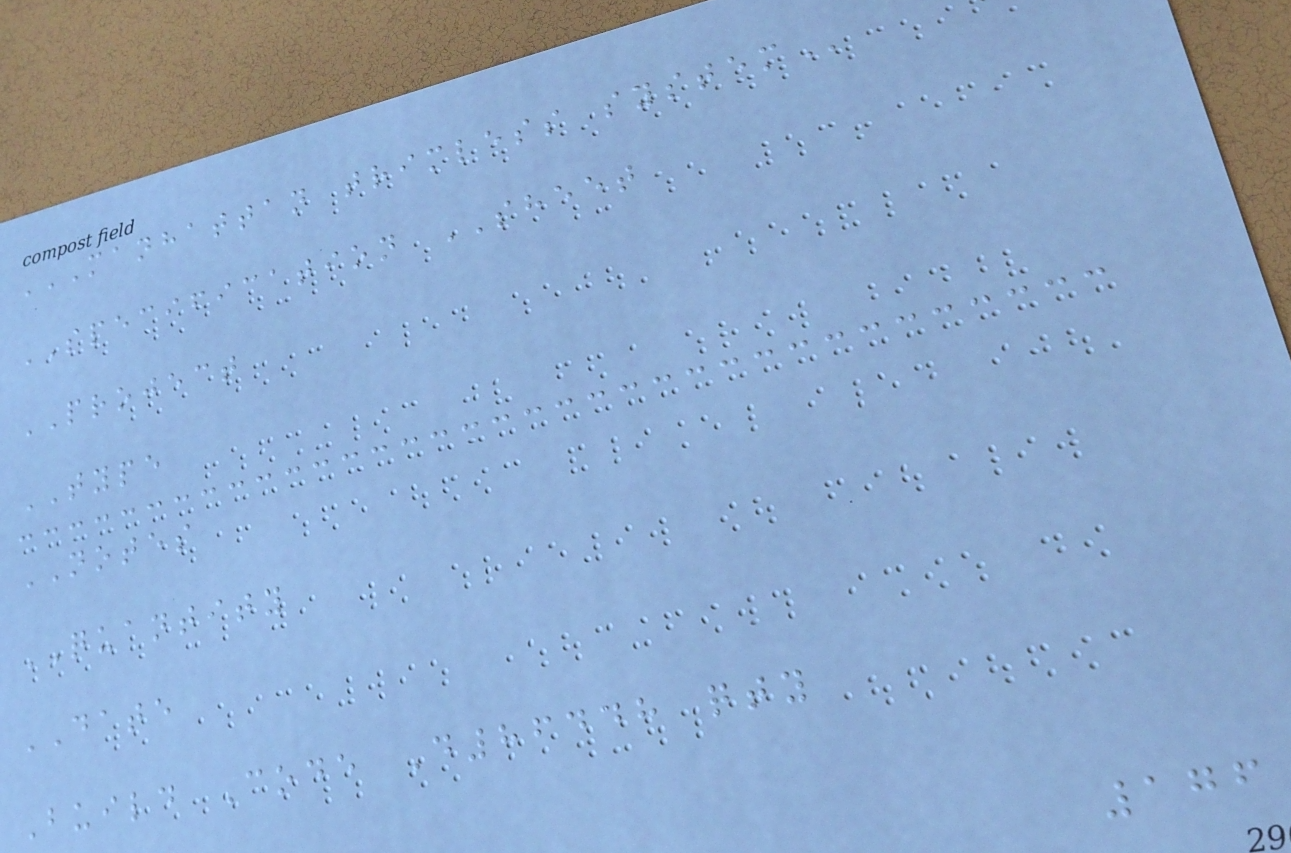MANHATTAN TRIMLESS SYSTEM
SPECIFICATION SHEET
PROJECT
TYPE
NOTES
QUANTITY
DATE
Build Code D86448 qty
176
